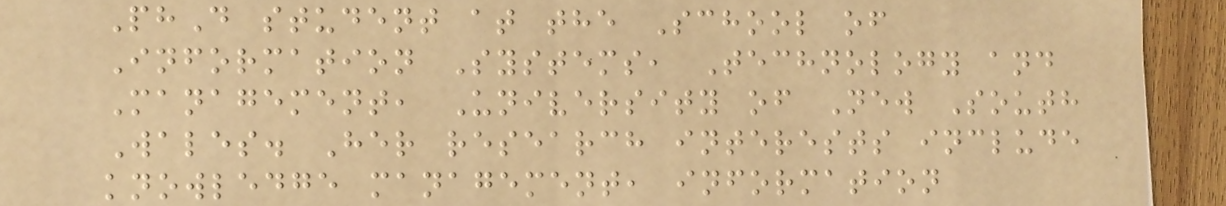PhD student at the School of
Information Systems, Technology and
Management, University of New South
Wales. Her research interests include
knowledge management, information
